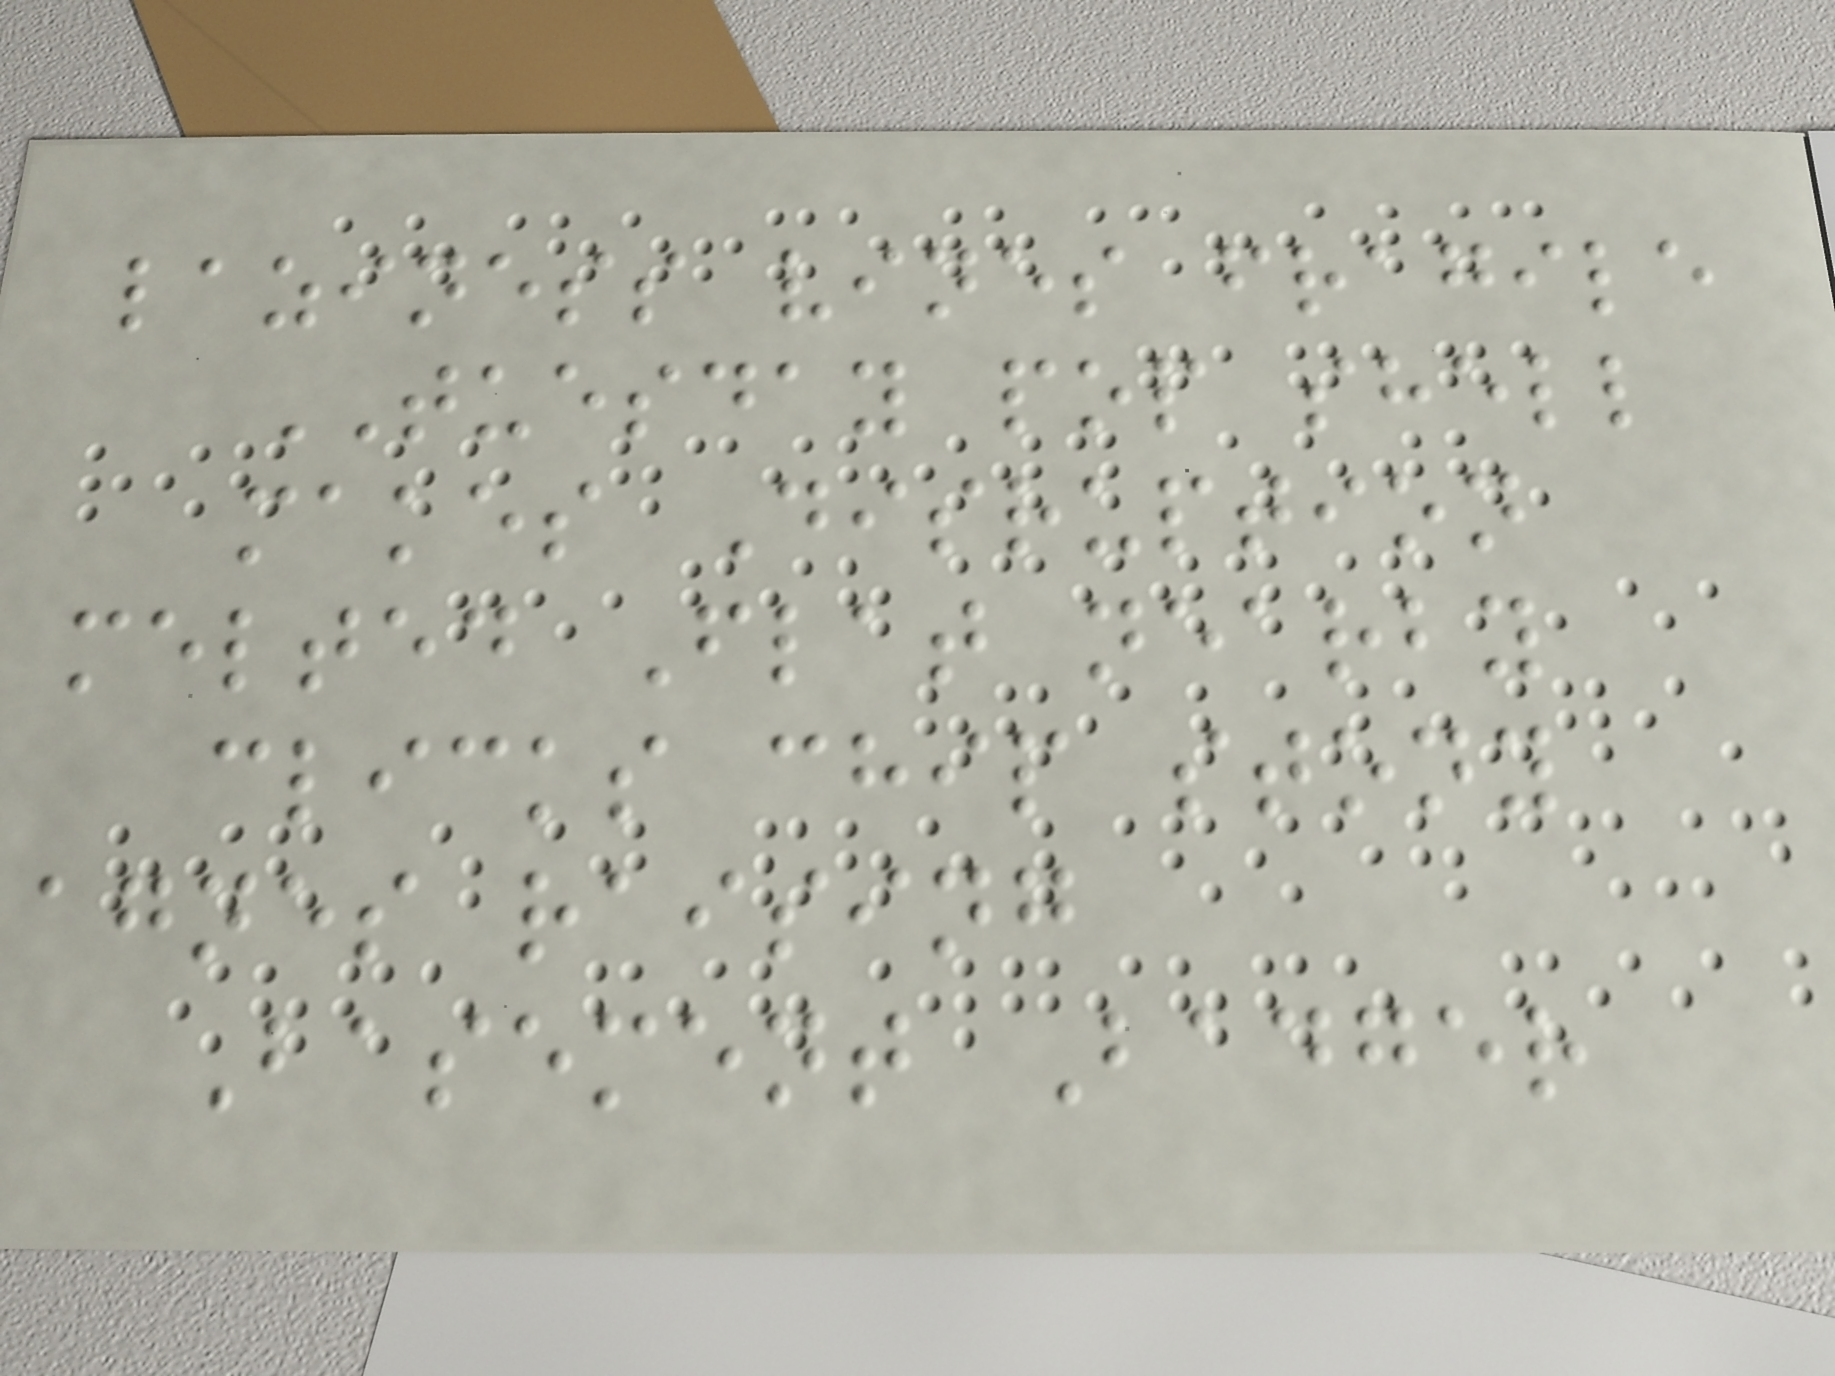laziness vines fragile
TUESDAY pop shell
makes Disruption
melted Flat nearby
clicks chip stony
agnes raising
Basement Badger
